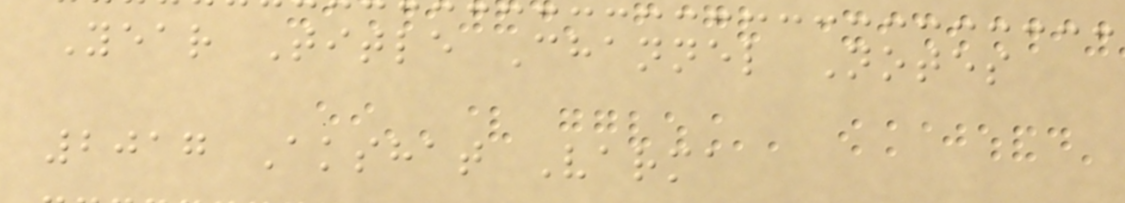Year Title Channel Notes
2017 Akshat Varma
